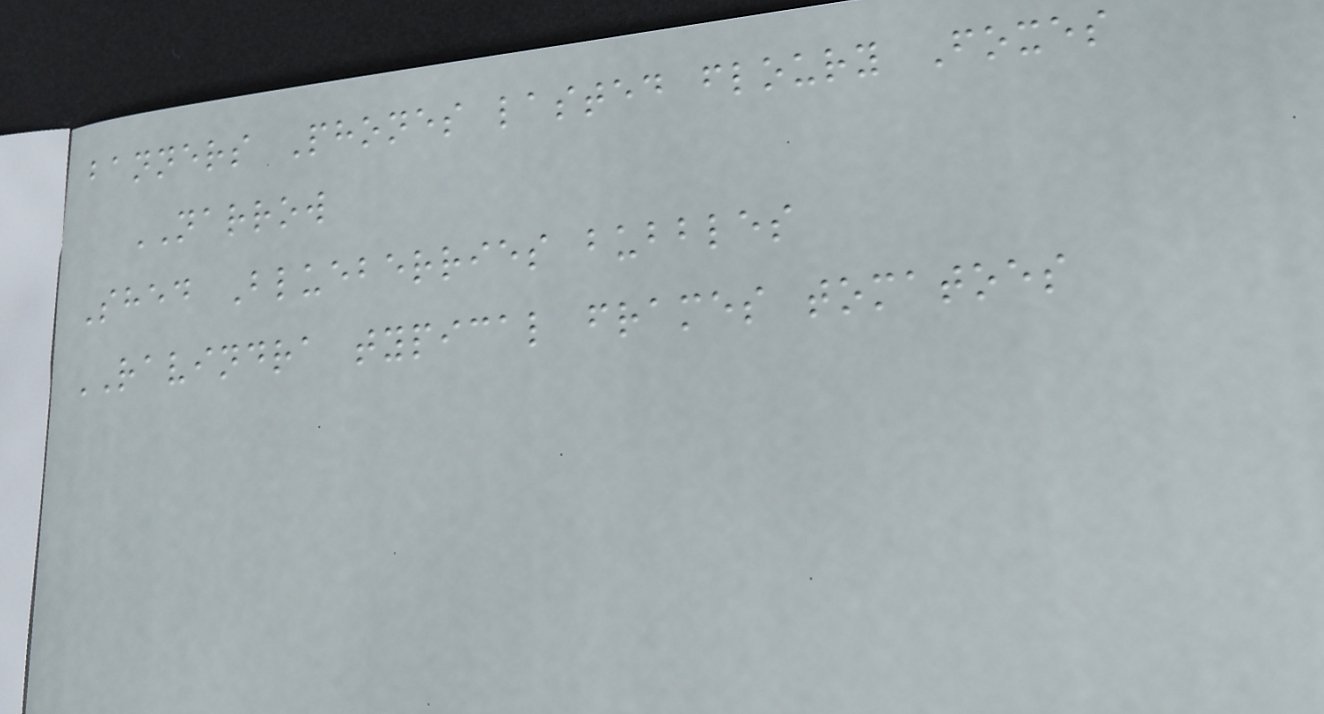banners Phones lasted floury Foxes
NARROW
Shed Blueberries bubbles
RAVINDRA typical frames tomatoes
